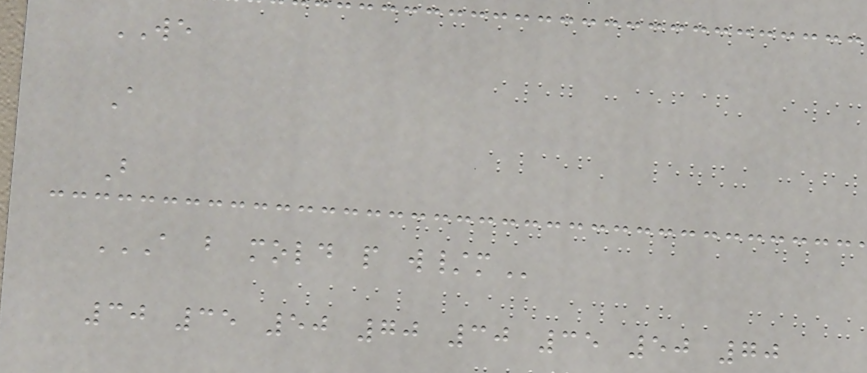WE
A
B
A B MOLD P W/M
30 35 50 70 30 35 50 70
